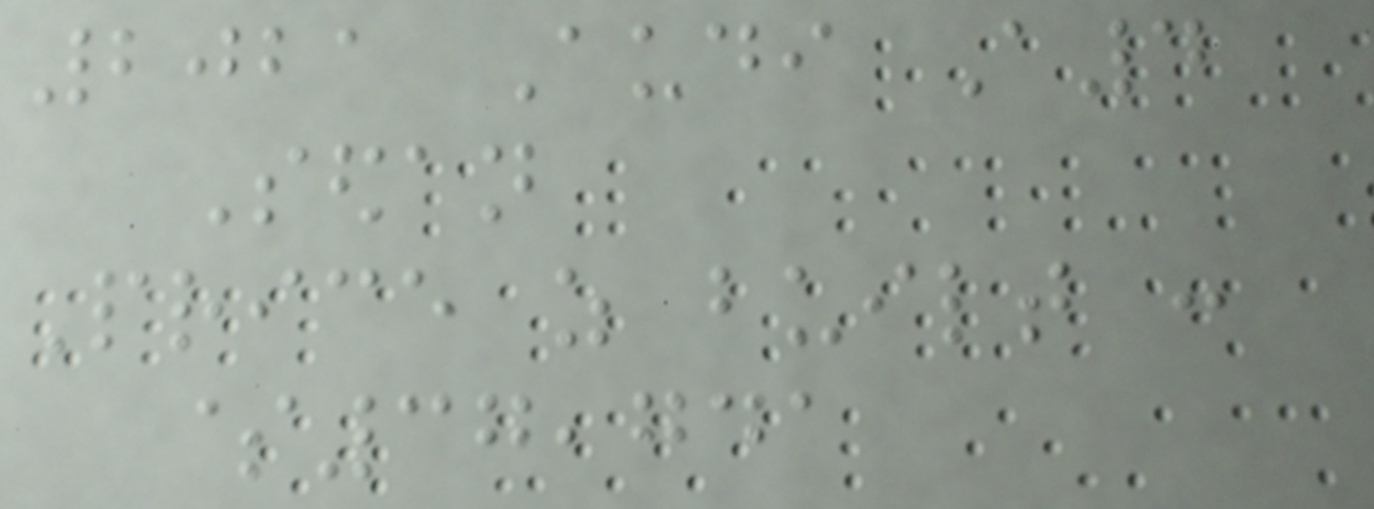2021 Audi A4
Sedan
Price as built :
$37,741
